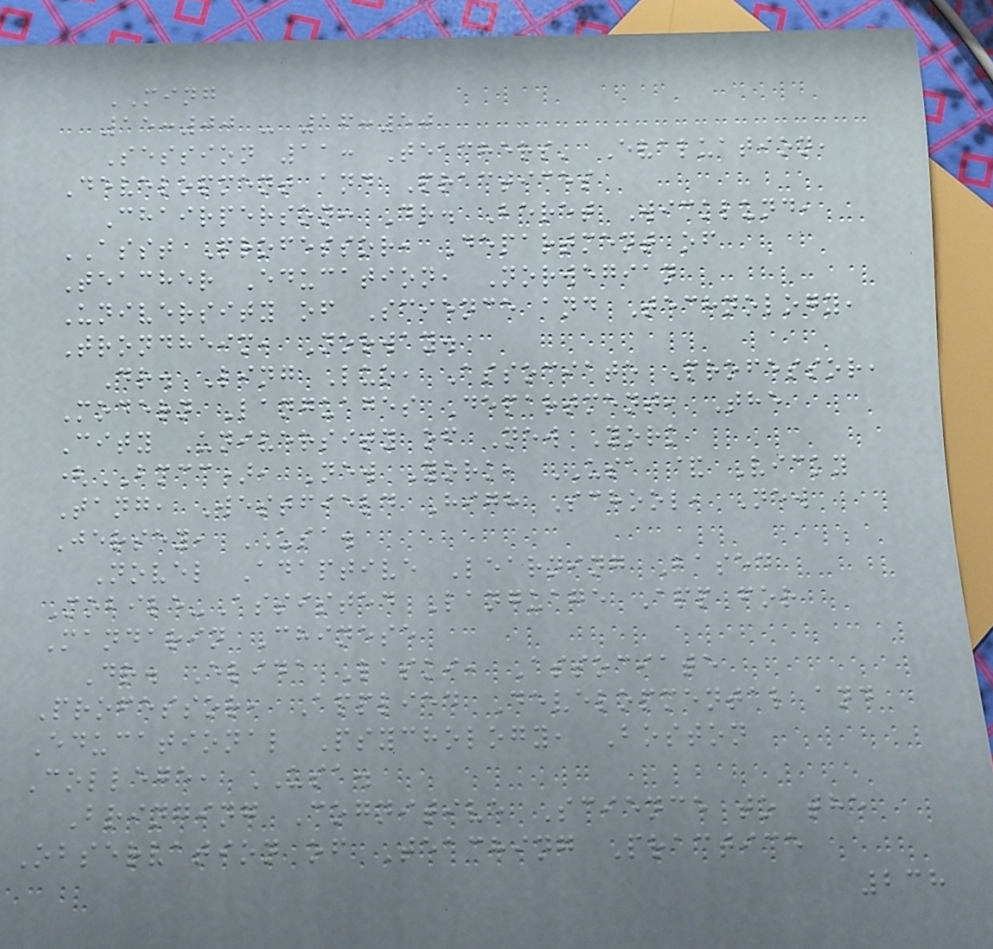MING
15:00 - 16:50
Session 11: Teachers' Evaluation,
Development and Practices
Chairperson: Dr. Beret Wicklund,
ASST Professor, Department of
Teacher Education, Norwegian
University of Science and Technology,
Trondheim, Norway.
Dr. Ling Luo, Associate Professor,
Modern Languages Department, The
City University of New York
(BMCC), New York, USA & Vicky
Tang, Westfield High School, New
Jersey, USA.
Novel Adaptive Learning Based
Mobile-Assisted Language App for
Mandarin Chinese
Dr. Elida Laski, Associate
Professor, Applied Developmental and
Educational Psychology, Boston
College, USA.
Bringing Cognitive Science to the
Observation of Teaching Practice
238
